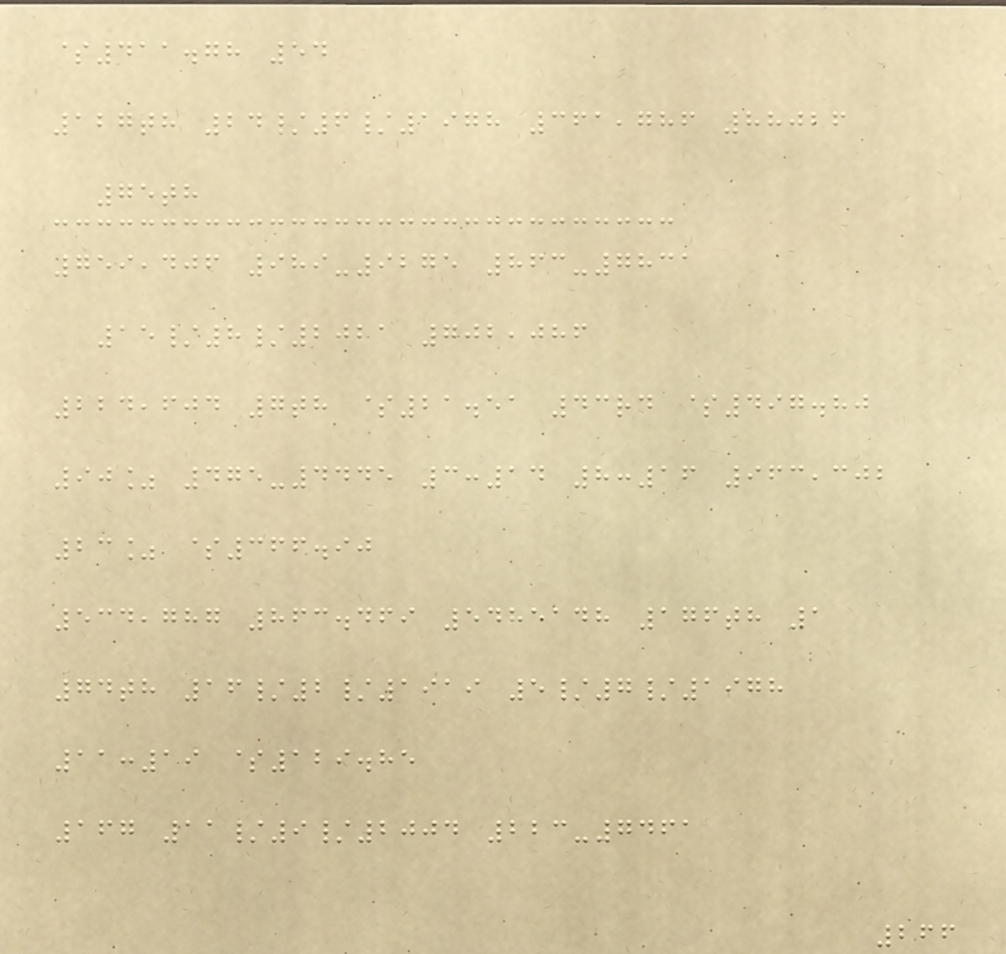$411.78 54
127th 24/6/1978 361,786 88026
75th
759,406 989-9275 863-7831
15/8/2021 702,086
224,604 7th $21.51 43rd $497.80
90% 475-4445 3:14 8:16 963,302
23% $366.90
534,787 863.469 5485148 176th 1
74th 16/2/1919 5/7/1978
11:19 $129.85
167 11/9/2004 223-7461
266
